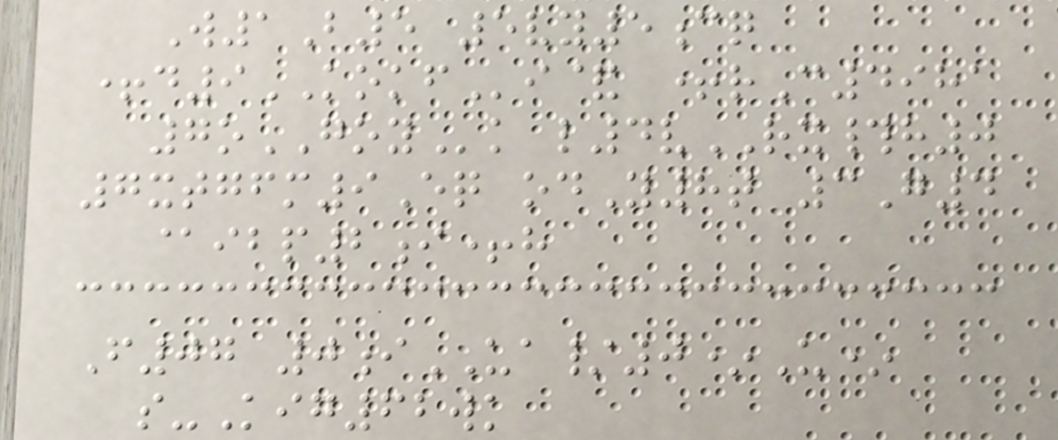W1B5 5vy5cq
+d9KOKFi& +rC4981
7oGOYk l4vRX#h0
7xtgfm9Eq odY8t 3G4
@ibp2i+h
F07 0iUA/0*U*
s-Kig62wk
